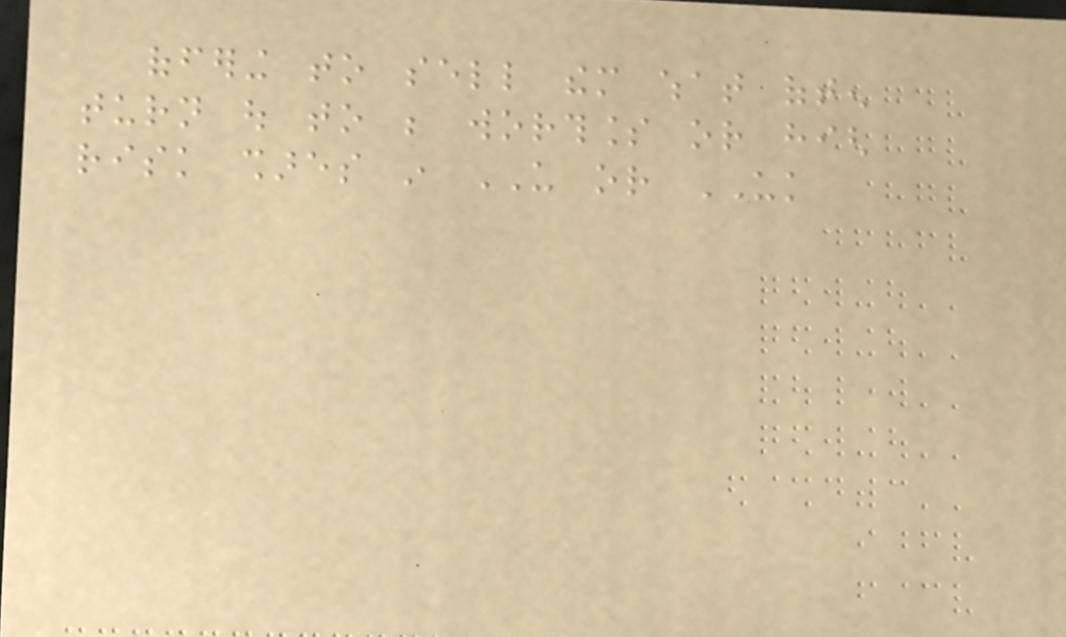offering to sell them what often
turn out to be worthless or high
risk shares in US or UK
